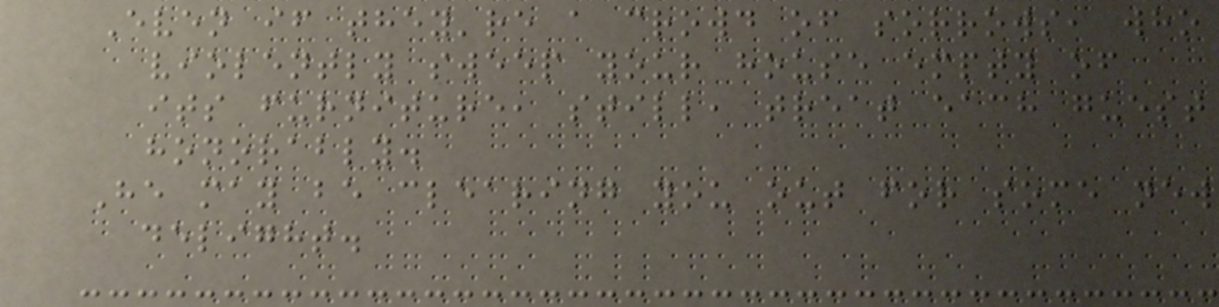Even if they're a crowd of sorrows, who
violently sweep your house empty of
its furniture, still, treat each guest
honorably.
He may be clearing you out for some new
delight.
